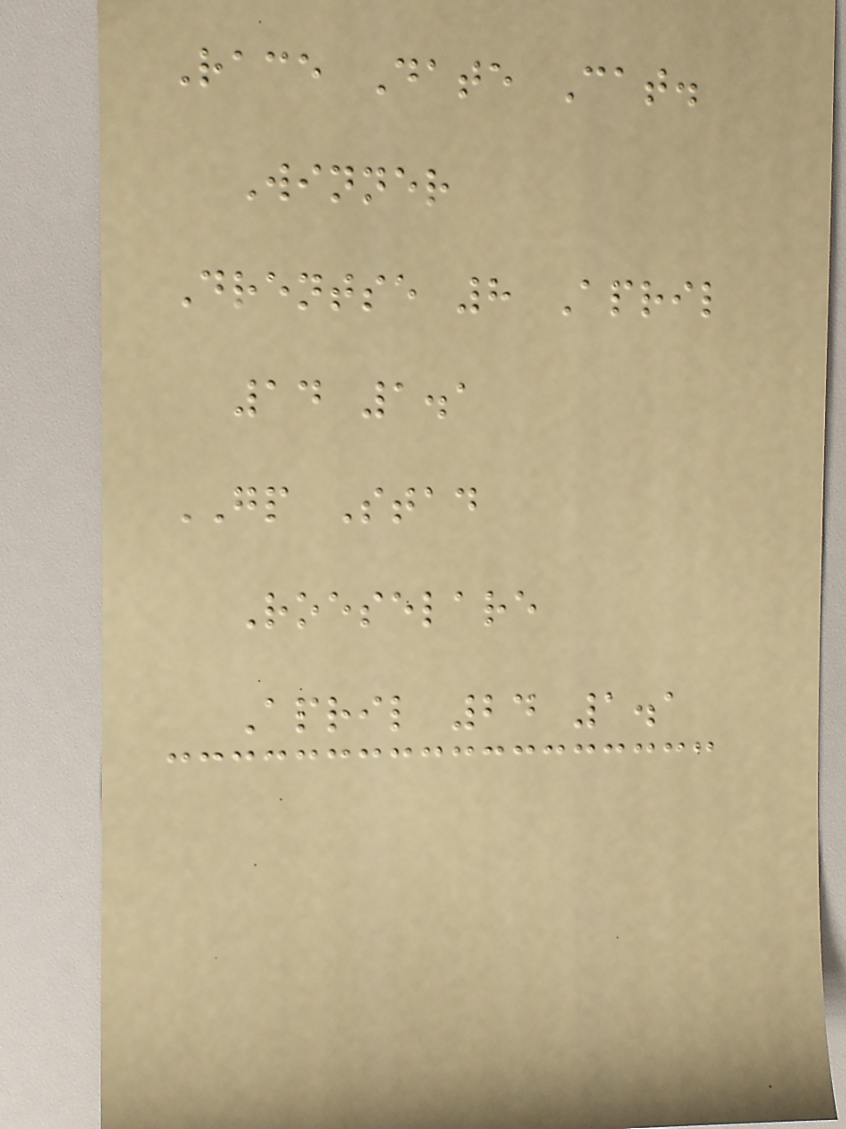Race Date Cat.
Winner
Drentse 8 April
14 1.1
GP Stad
Roeselare
April 24 1.1
